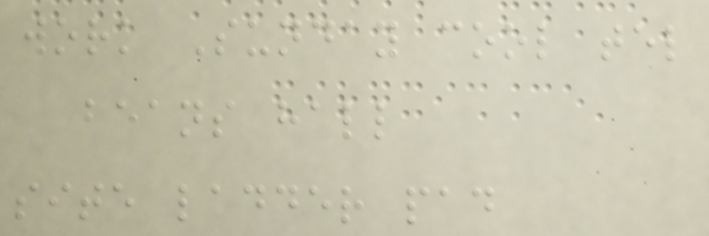work Sunday cool tel
beans hall
site ladder pad
